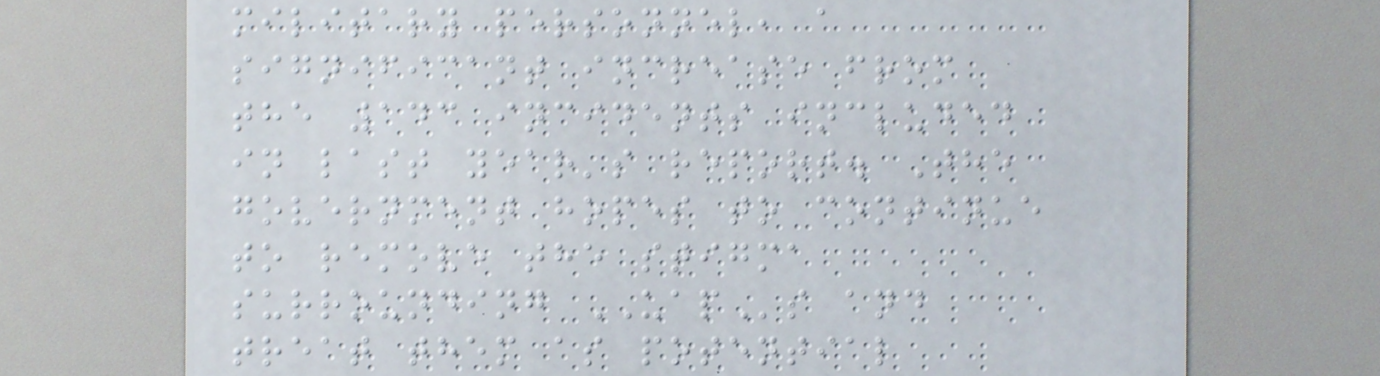military personnel, a
significant increase from
the 143 incidents included
in last year's report. The
government hopes to continue
to remove the stigma
surrounding UAPs and
treat them as potential
